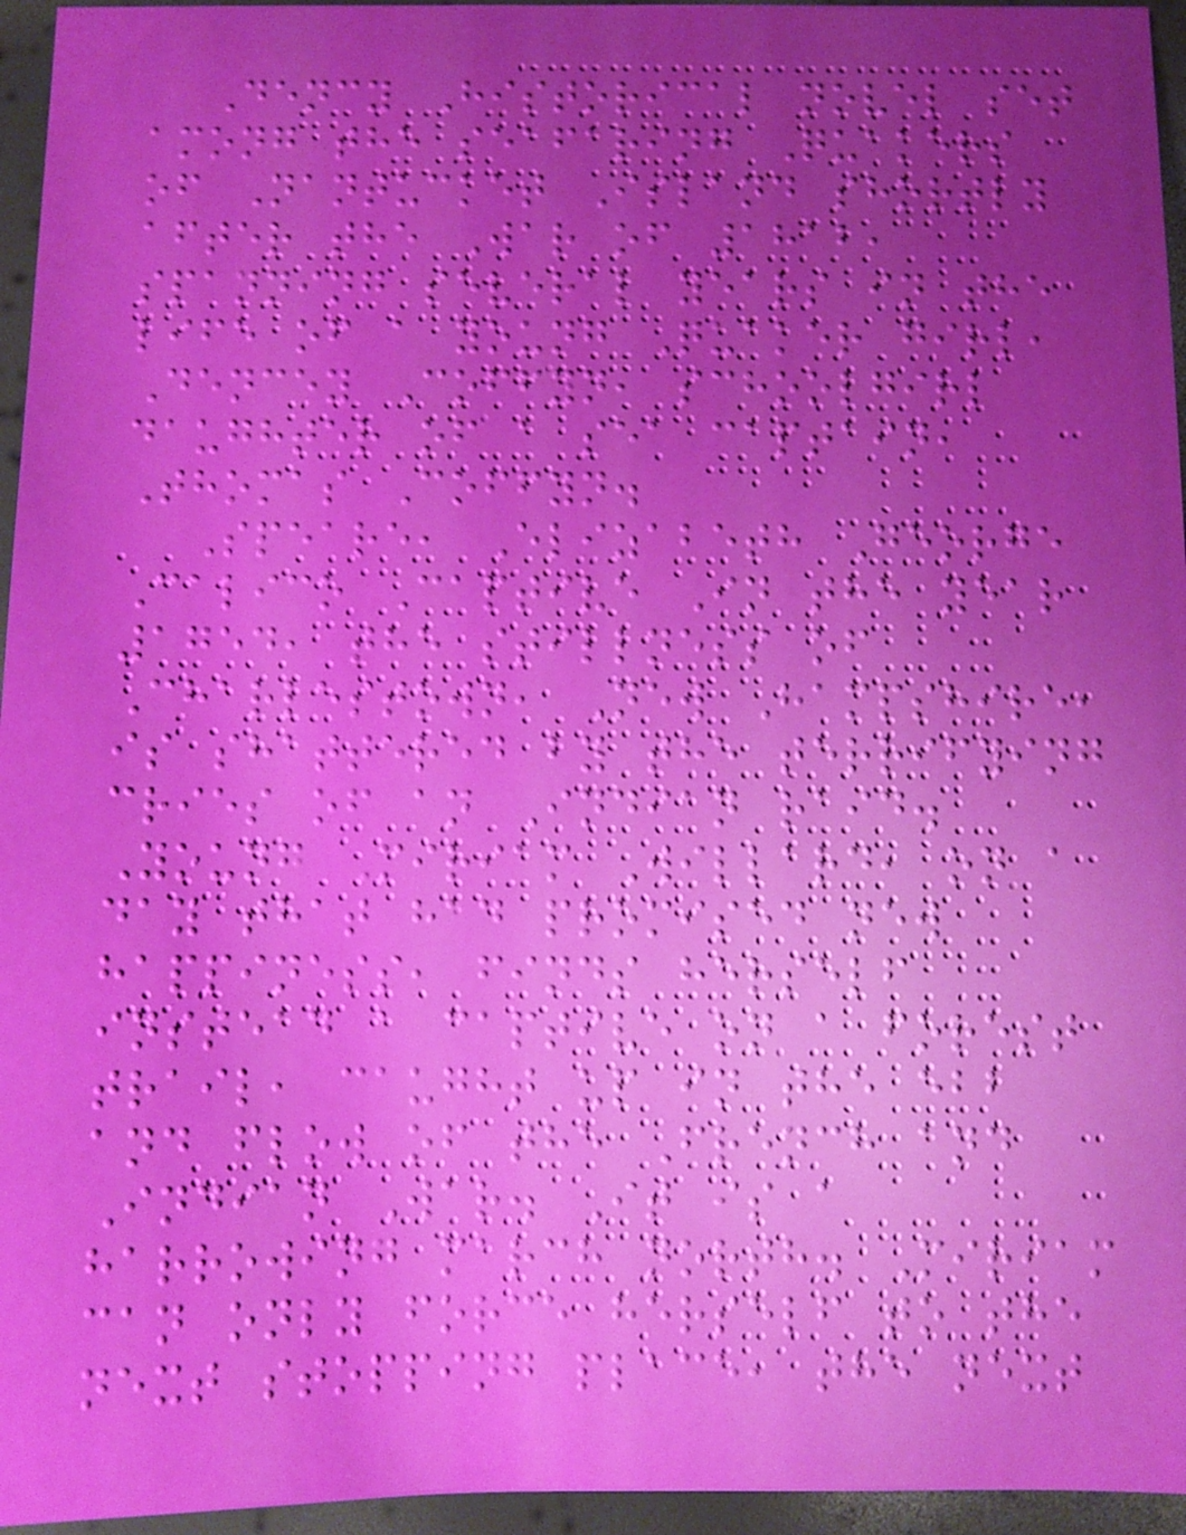Dency Historical novel set
among the seafaring Quakers
of Nantucket Island shortly
after the War of 1812,
spanning several years in the
life of a young Quaker girl,
Dencey Coffyn, schoolgirl
daughter of a sea captain,
Thomas Coffyn.
Speare, Elizabeth George
Calico Captive In the year
1754, the stillness of
Charlestown, New Hampshire,
is shattered by the terrifying
cries of an Indian raid.
Young Miriam Willard, on a
day that had promised new
happiness, finds herself
instead a captive on a forest
trail, caught up in the ebb
and flow of the French and
Indian War. It is a
harrowing march north. Miriam
can only force herself to the
next stopping place, the next
